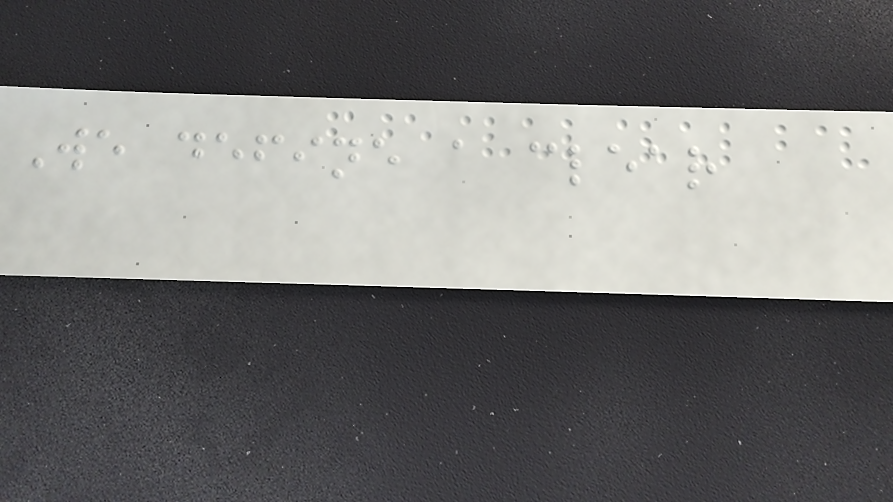We define a clear
